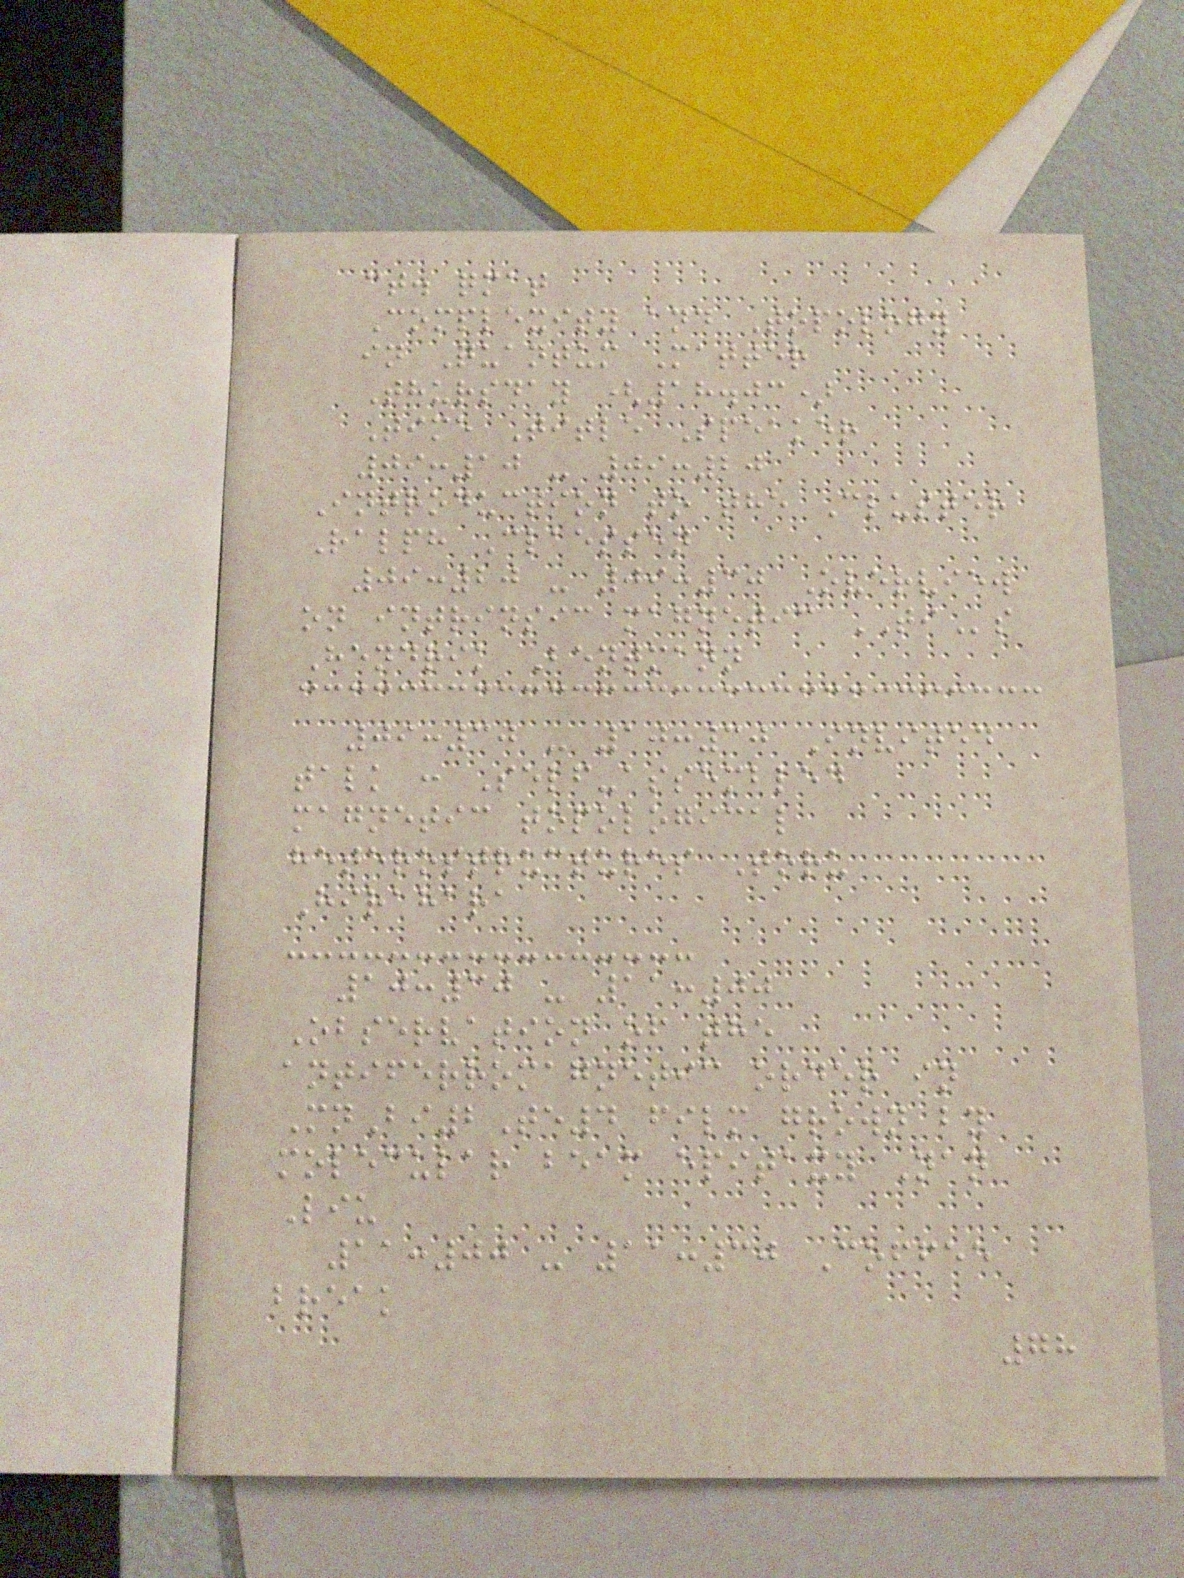ct. qmat
Complexity and Topology
in Quantum Matter
Thursday (18.03)
Time Title Speaker
09:10 - 09:20
Introduction to the Cluster
Ralph Claessen
09:20 - 09:30 Overview
on intrinsic magnetic TIs
Hendrik Bentmann
09:30 - 10:30 Invited
talk : Self-assembled
magnetic topological
heterostructures Toru
Hirahara
10:30 - 11:00
Observation of the
antiferromagnetic order in
MnBi2Te4 film grown by
molecular beam epitaxy Nan
Liu
11:00 - 11:30 Coffee
break
78
